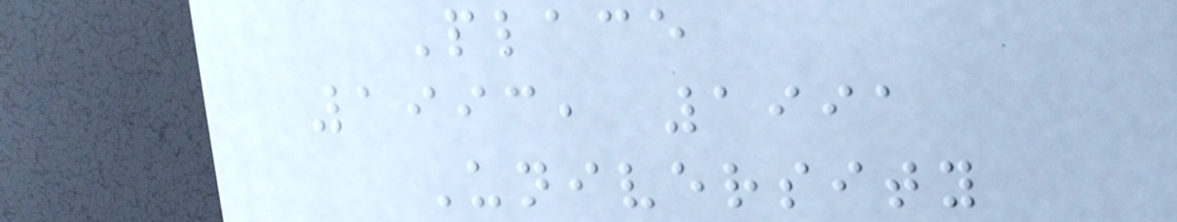Place
1993, 1991
University
